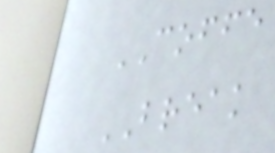COFFE
BREAK
